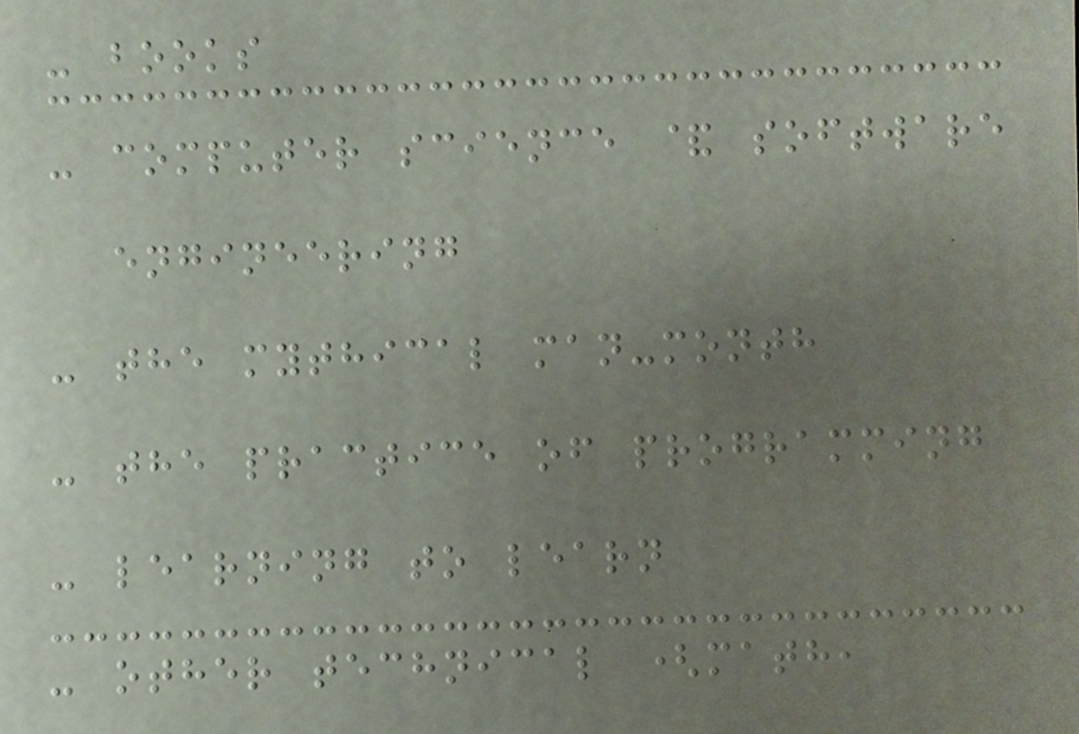- books
- computer science & software
engineering
- the mythical man-month
- the practice of programming
- learning to learn
- other technical (math,
